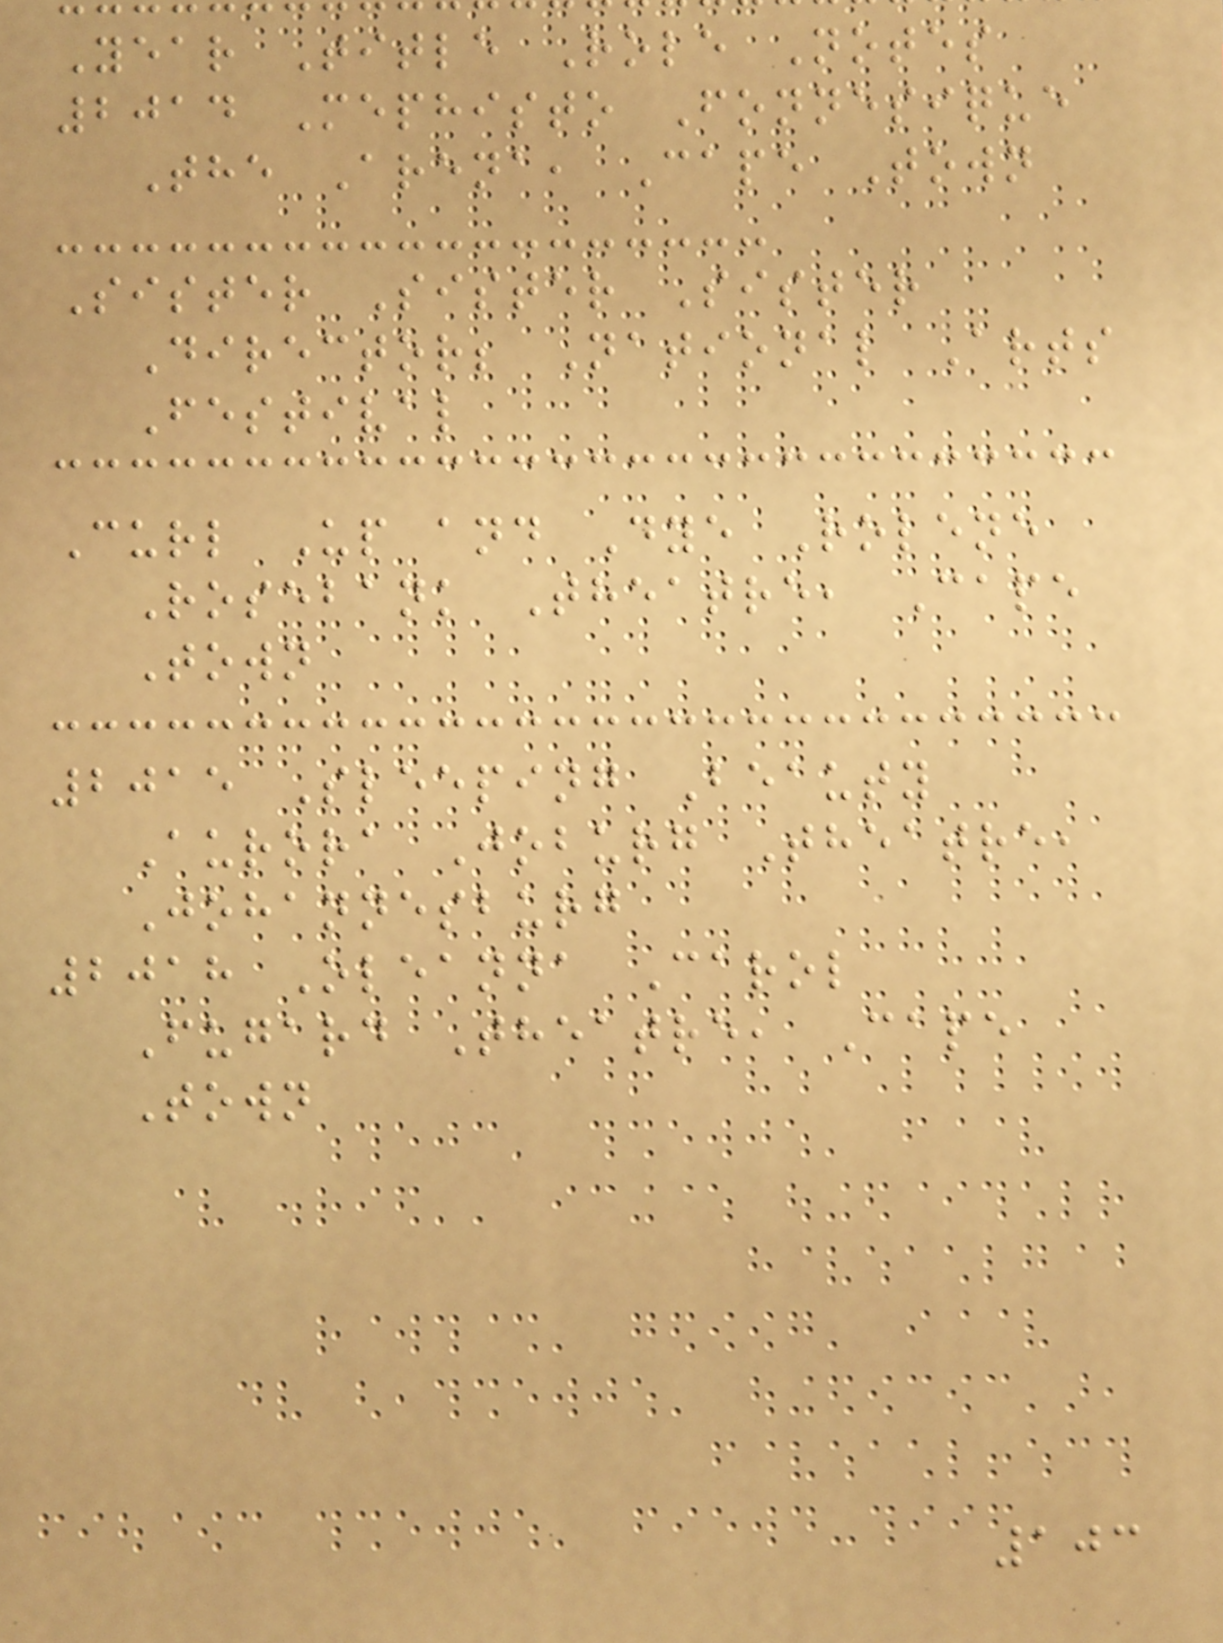Year Title Role Notes
2014 Mephisto Fonnesique
The Arena, Cape Town
Sister Sister Sister
Director; National Arts
Festival
Curl Up and Dye Rolene
Rosebank Theatre, Cape
Town
2015 Sleeping Beauty
Aurora Joburg Theatre,
Johannesburg
2018 Oleanna Carol
Fugard Theatre, Cape
Town
103
